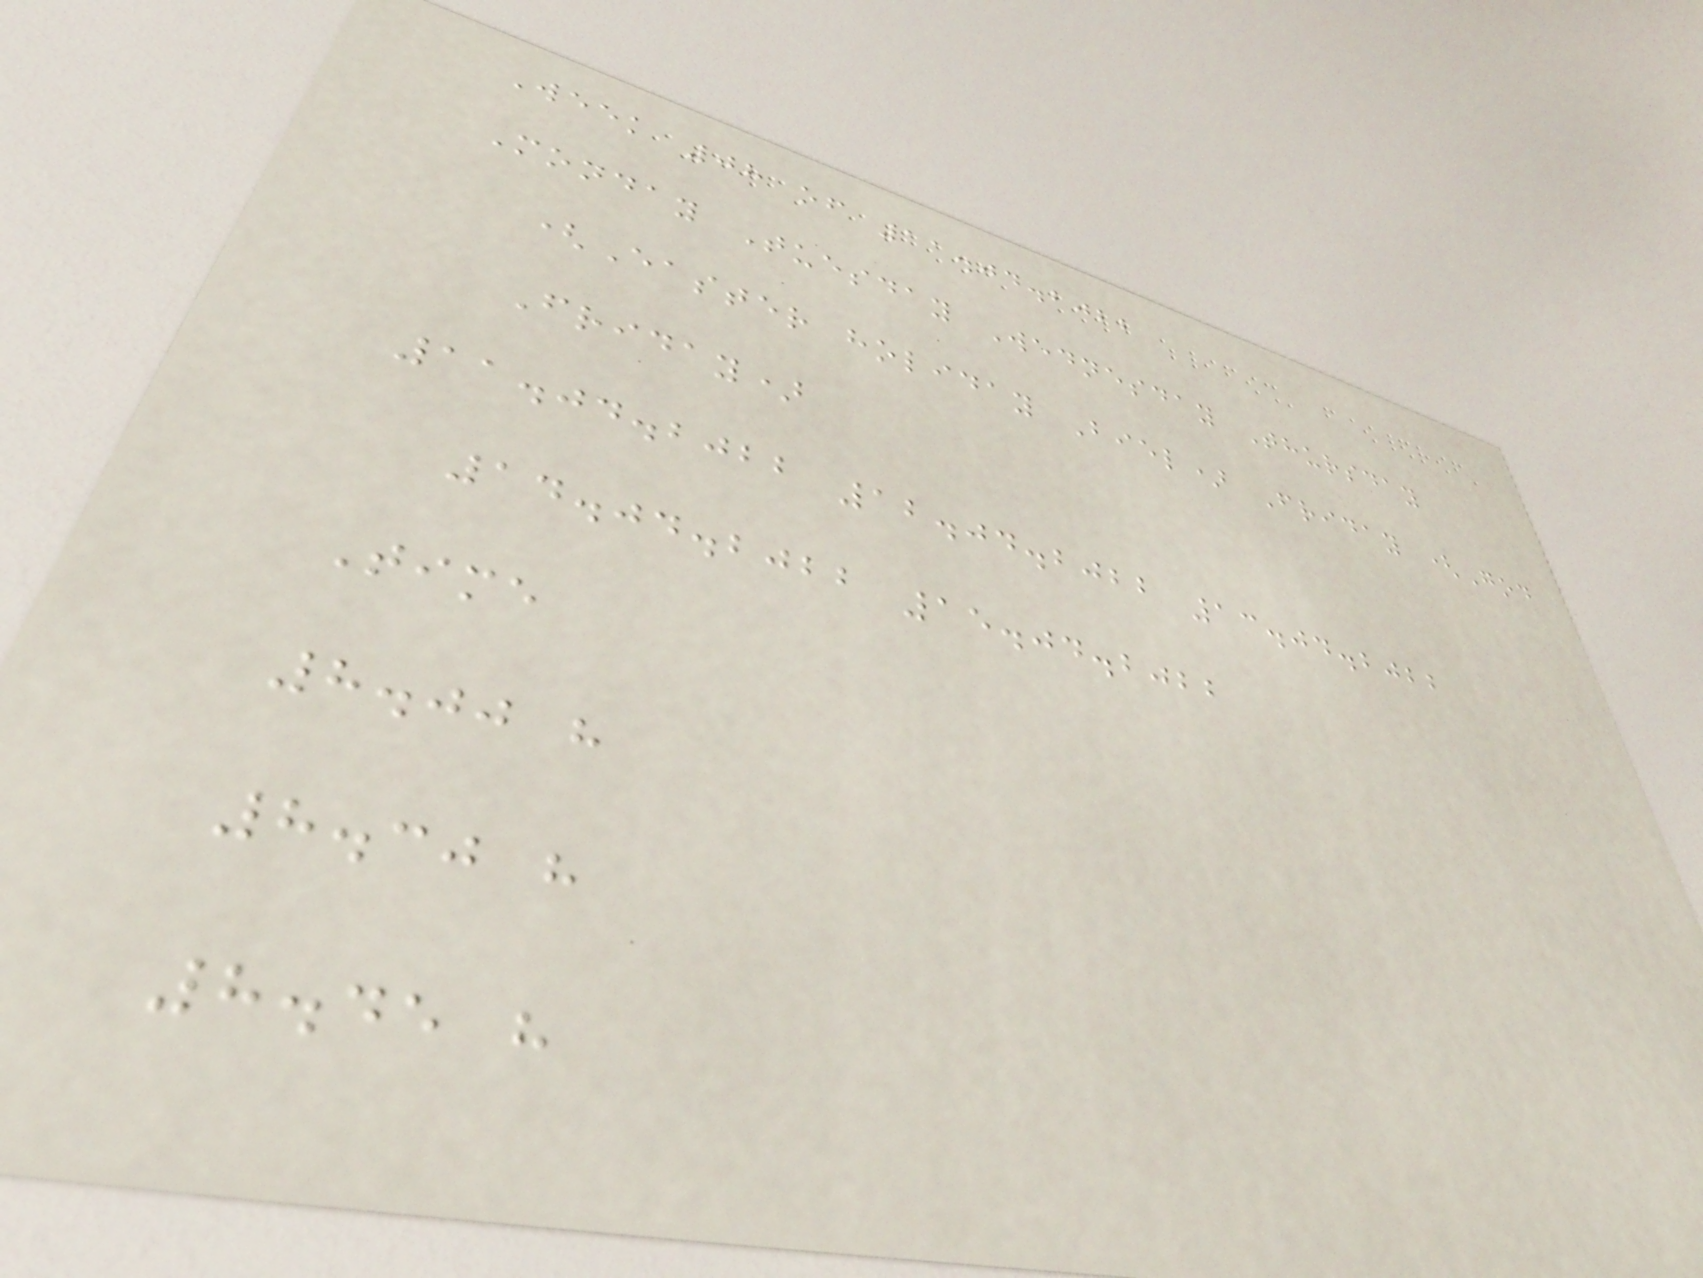Week 08 of 11.04.2022
Monday Tuesday Wednesday Thursday
(Easter holiday Biel) Friday (God
Friday)
11.04.2022 12.04.2022 13.04.2022
14.04.2022 15.04.2022
Time
8.00 h
8.30 h
8.45 h
